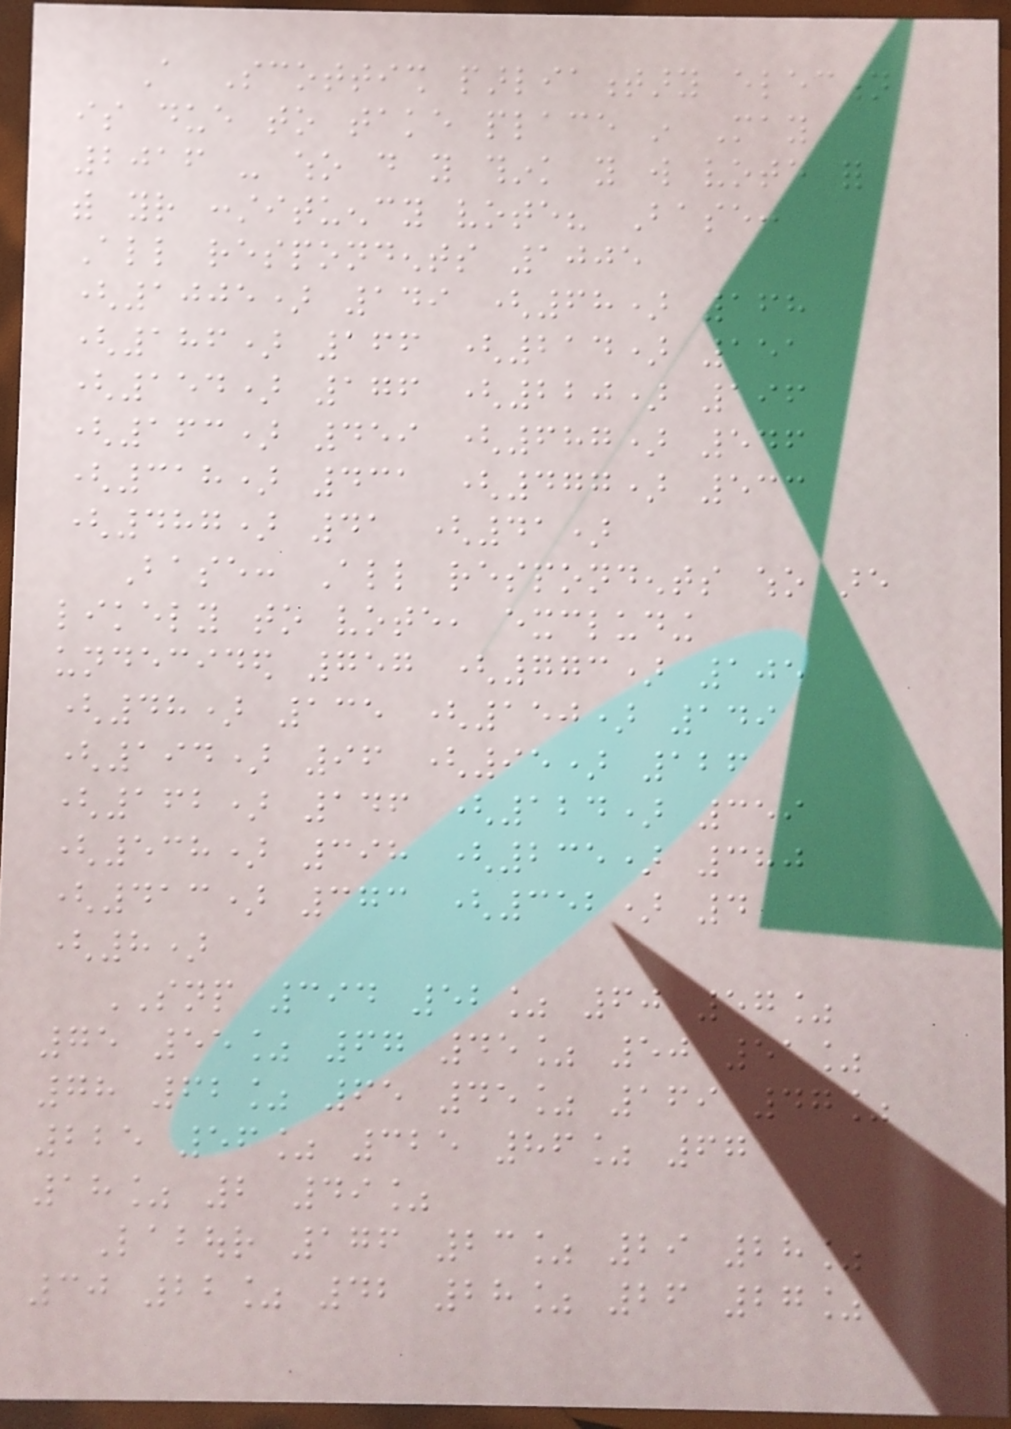A Scottish parliamentary election
is due to take place in May
2016 - who do you think you will vote for
with your constituency vote? Base:
All respondents 1005
(1005) 149 (68) 168
(186) 166 (214) 151
(154) 176 (220) 196
(163) 459 (687) 546
(318) 431 (477) 533
(487) 41 (41)
Base: All respondents who are
likely to vote, excluding
undecided 757 (773) 105
(48) 135 (150) 149
(194) 96 (95) 126
(162) 146 (124) 359
(538) 398 (235) 380
(413) 373 (352) 4
(8)
SNP 394 52% 60 57%
75 55% 67 45% 50 51%
78 62% 65 45% 169 47%
225 56% 325 86% 67
18% 2 49%
Labour 176 23% 29 28%
30 22% 42 28% 26 27%
